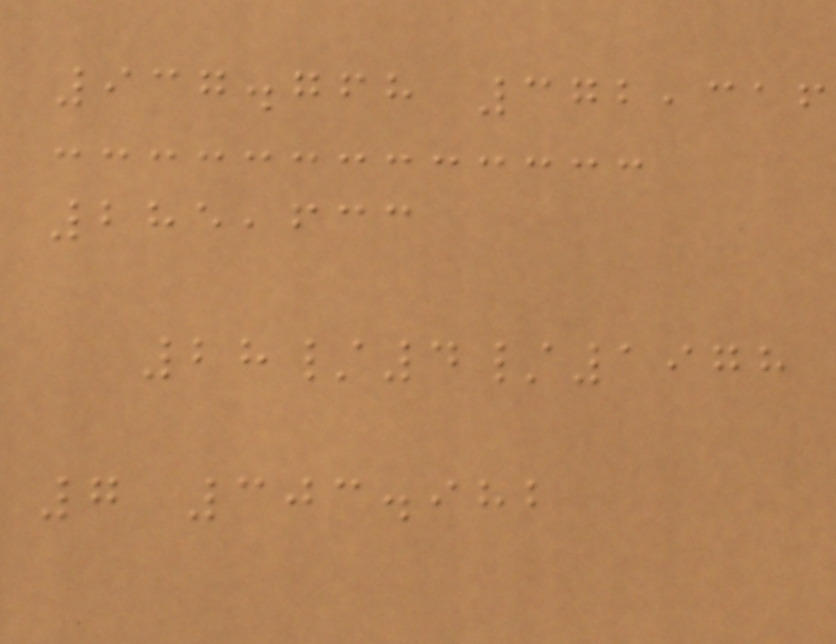937.768 372,316
285,633
28/4/1978
7 303.982
